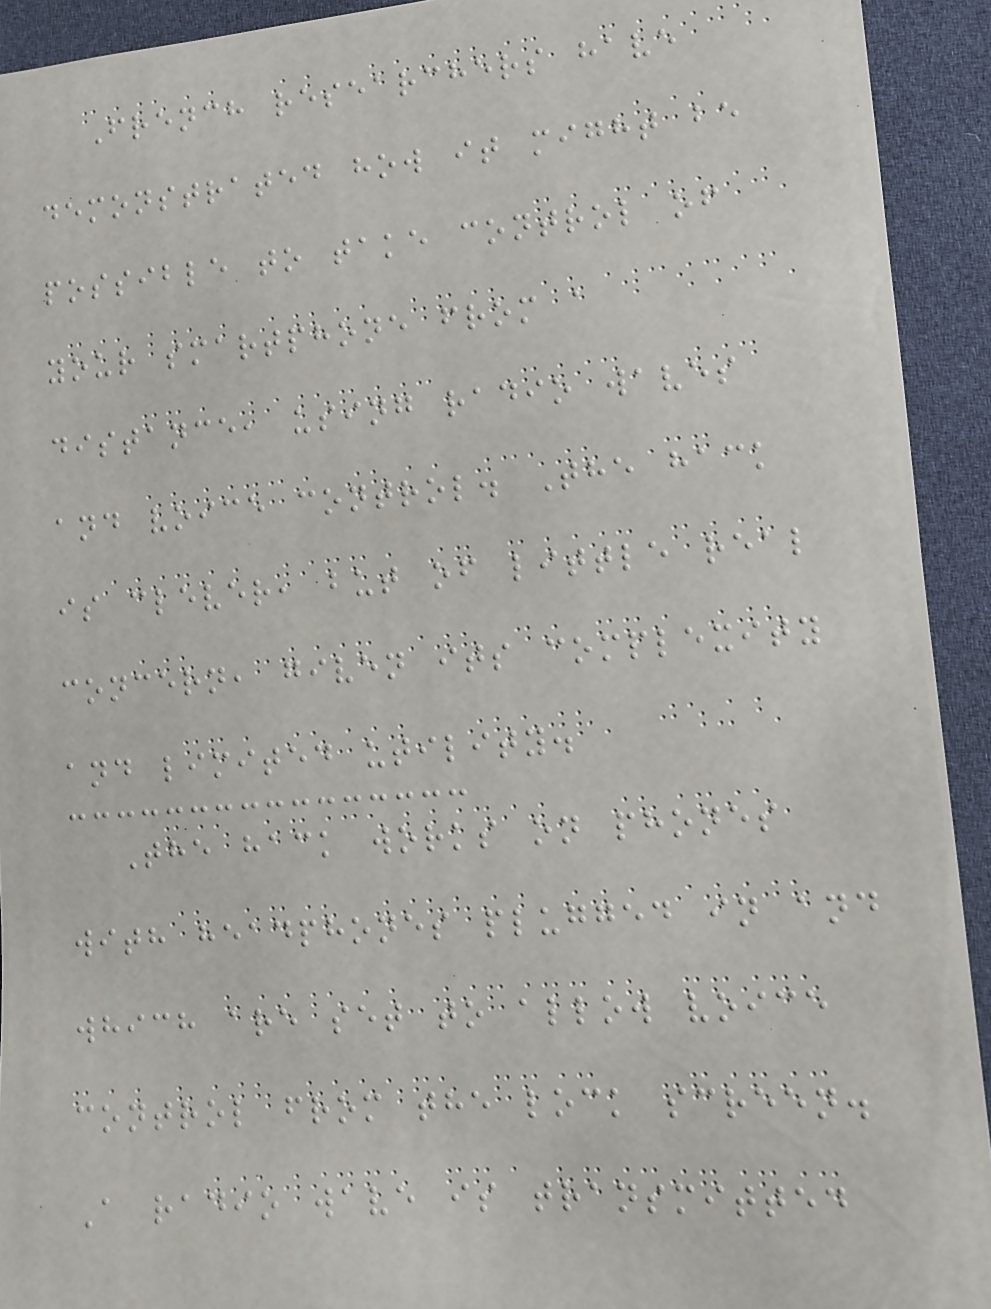French researchers have
demonstrated how it might be
possible to take control of
your smartphone from a
distance, using radio waves
and voice control. The hack
is clever, but of little real
concern, given its complexity
and limited utility.
The hack works on phones
with headphones plugged in and
which are set to allow voice
control from the lock screen.
A radio wave is transmitted
